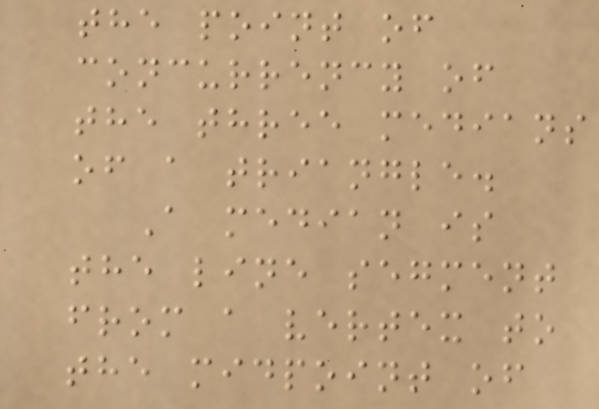the point of
concurrency of
the three medians
of a triangle.
A median is
the line segment
from a vertex to
the midpoint of
